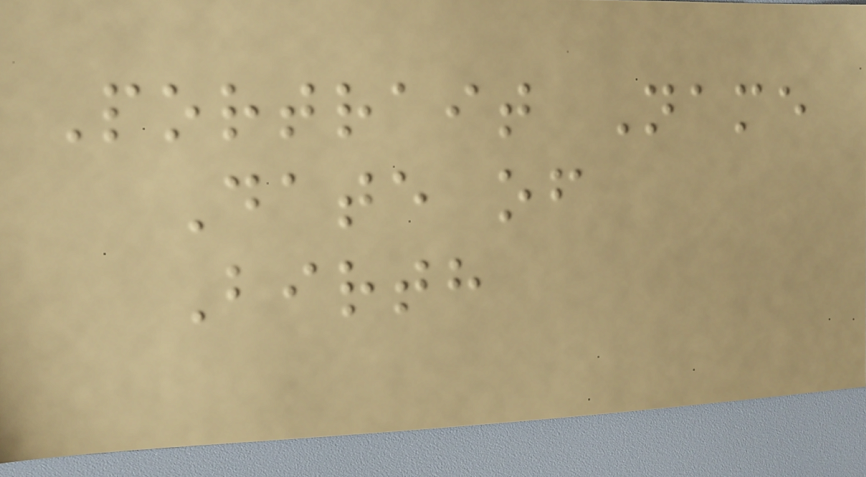Portrait Name
Date of
Birth
